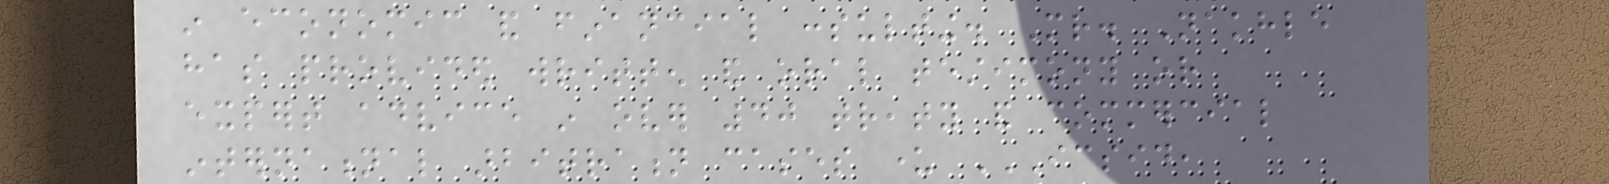in economic and financial consulting. Mr. Nakhle
has provided written and oral testimony or
expert advice in over 40 treaty and commercial
international arbitration cases under ICSID,
